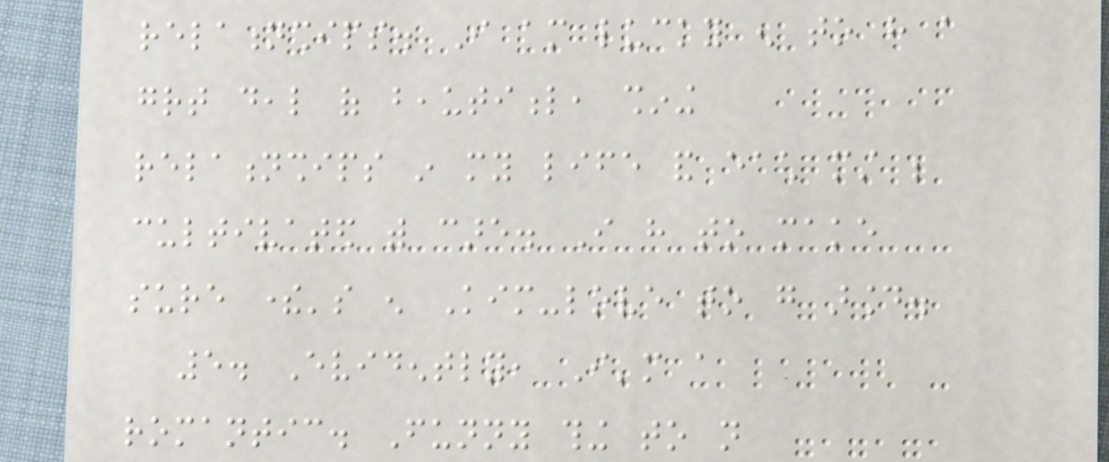relationships. I am lucky enough to have a
great deal of beautiful, shining
relationships in my life and each must be
cultivated with care. I have to make
sure there's enough Kim-love to go around.
5. Evidently, I'm a
romantic. Funny thing to not
